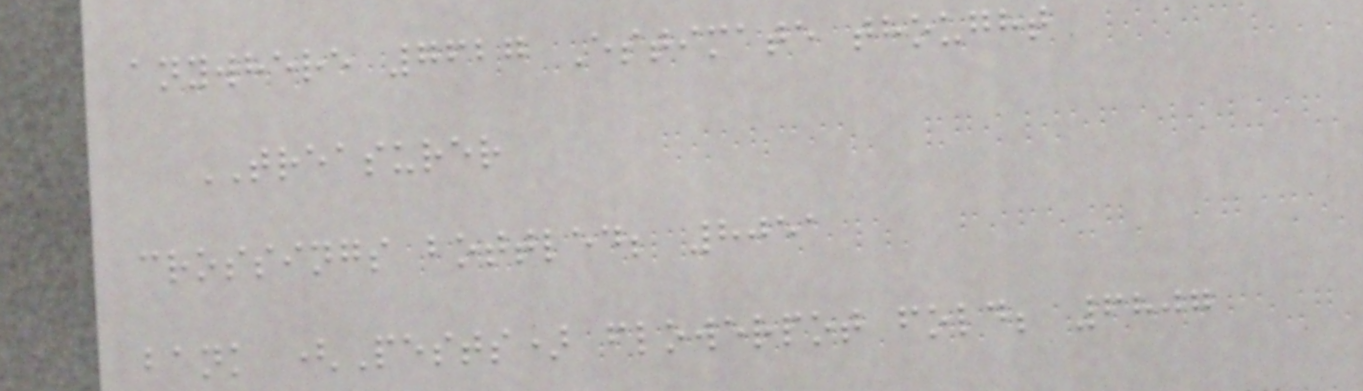anywhere 7627 Estimate thought
TREASURER
crossings bottled; 8051
bank (Pests) flowerpot fold; 6807
